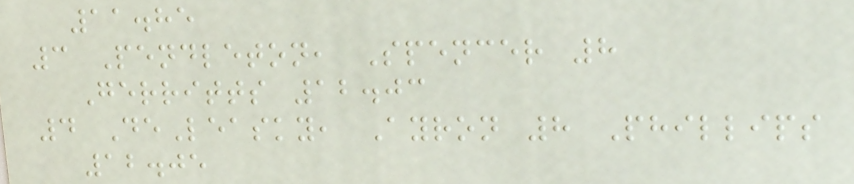11.85
3 Pendleton, Spencer 8
Gerritts 12.03
4 DeLeasky, Ayron 8 Phillips
12.05
